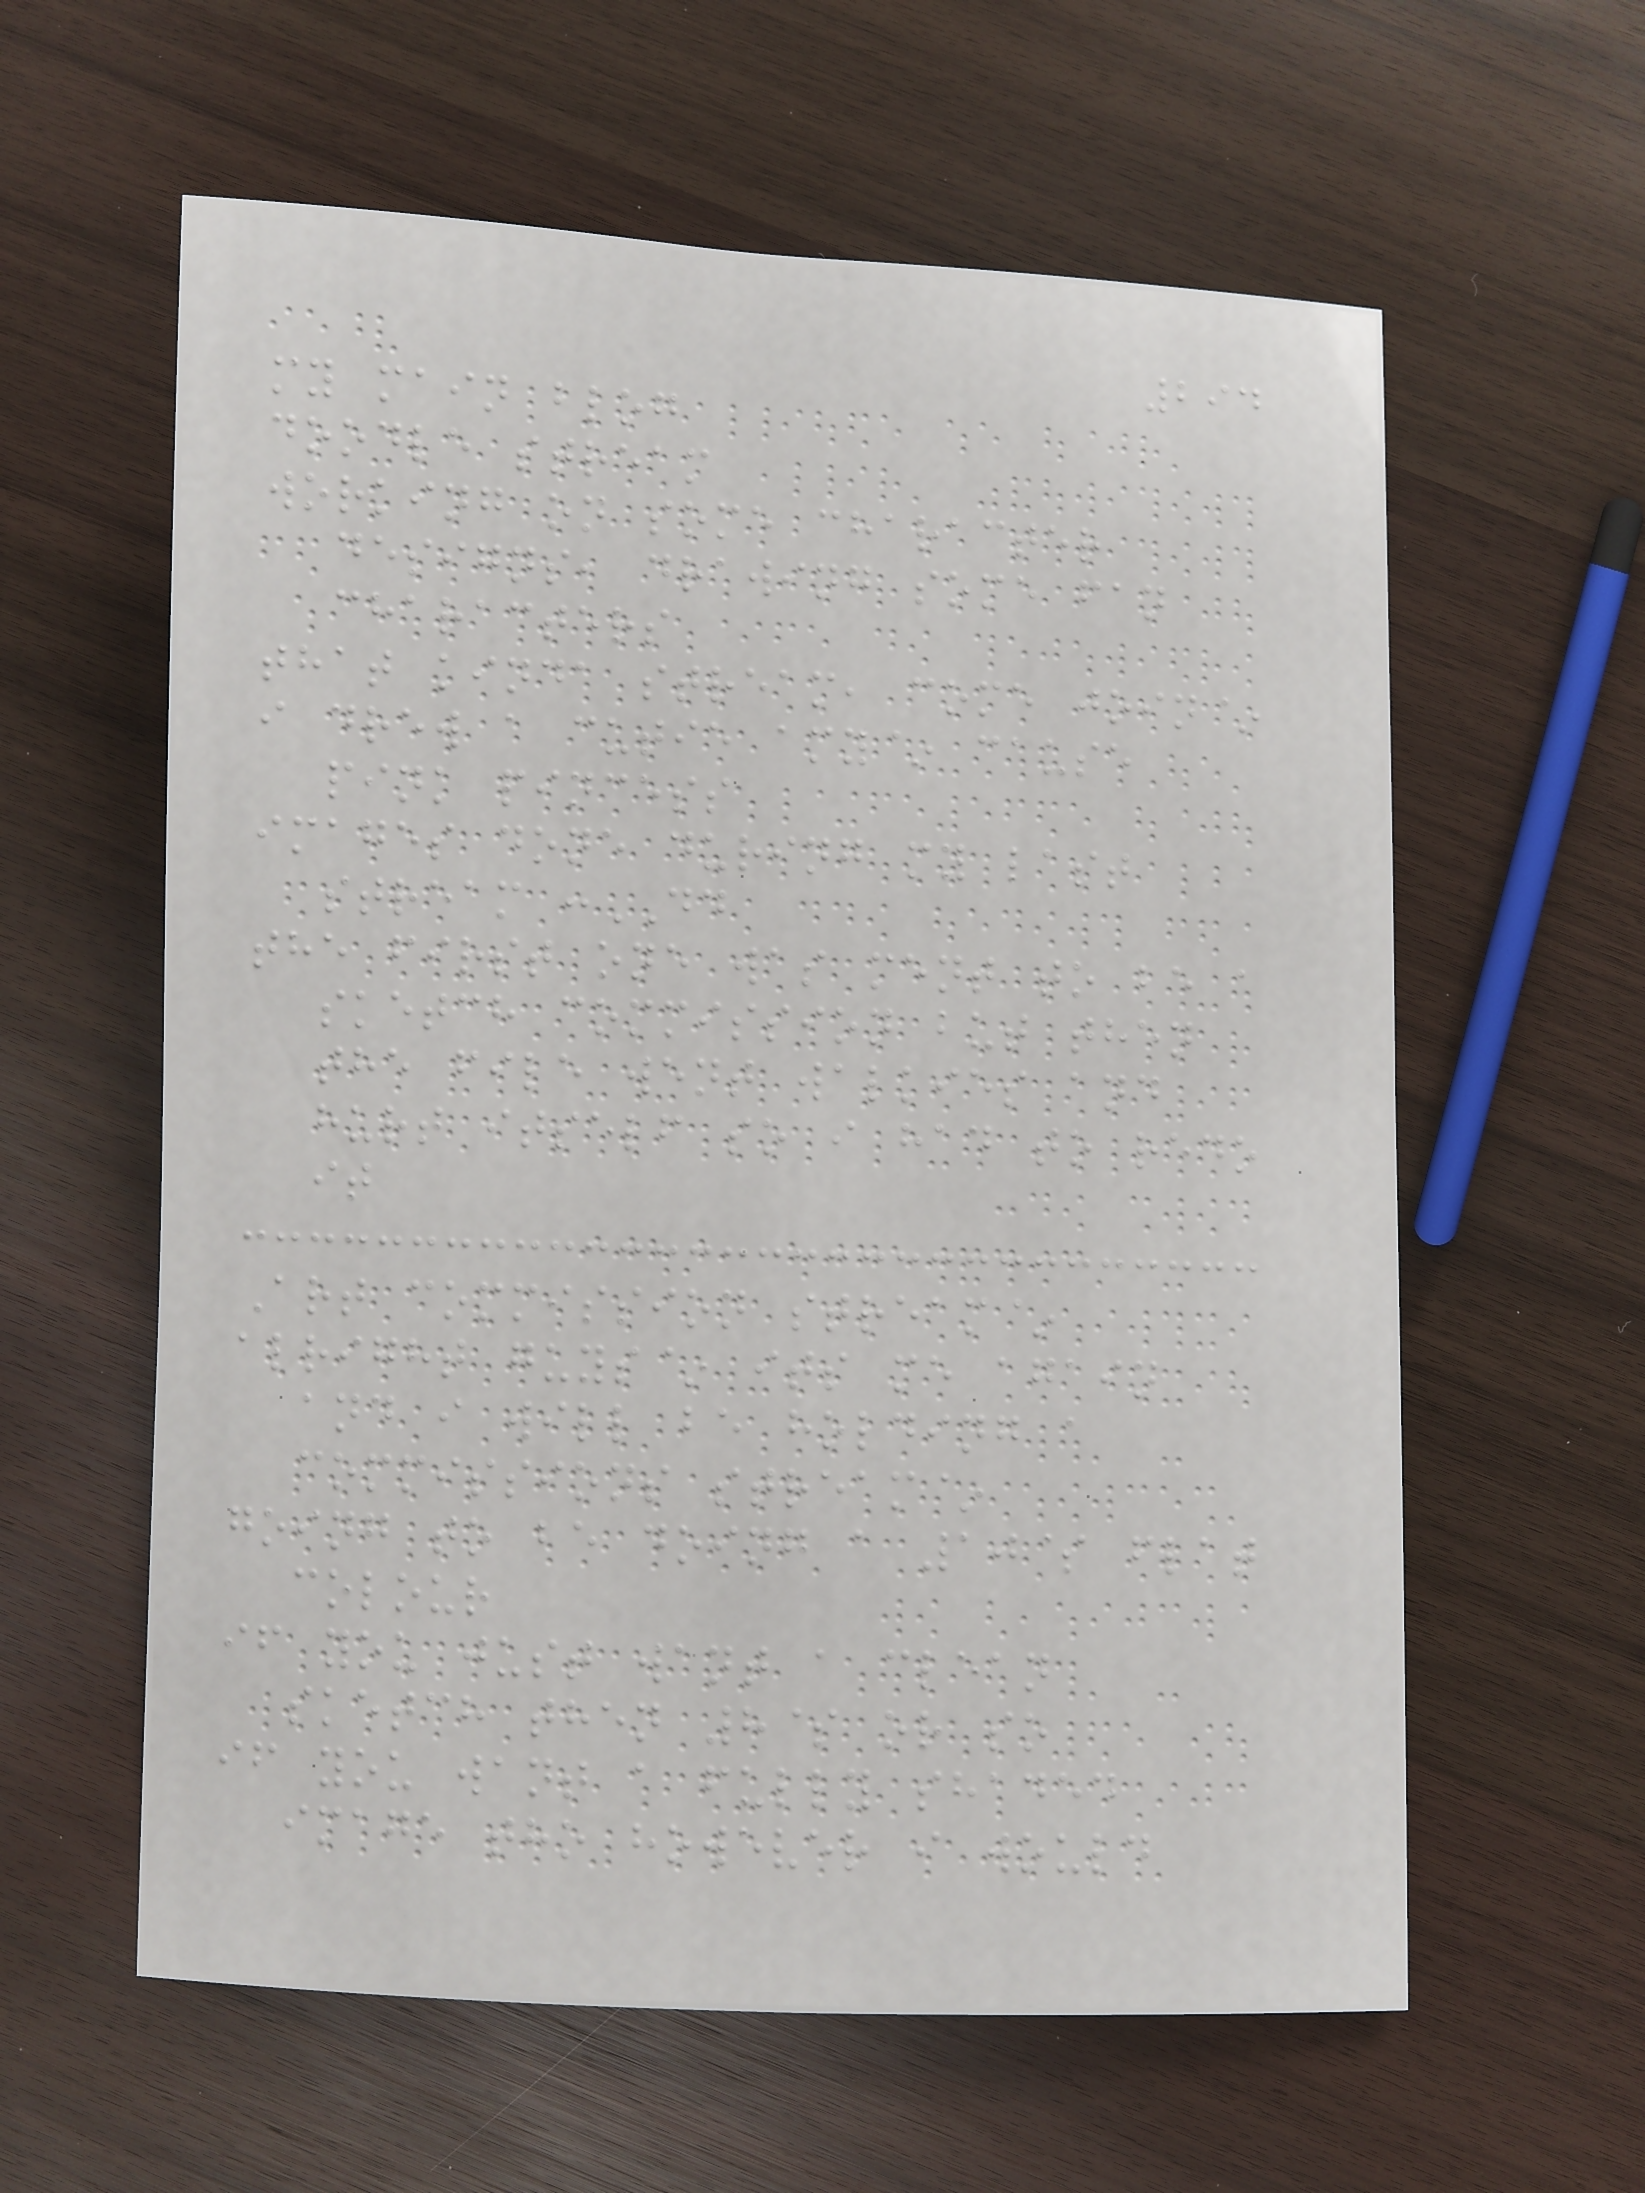294
my main blog
doodle stream
working on some character
designs, drawing some fan
characters
that kinda stream, come join~
i drew a cutie amy~ cause
pink pincess
images done during my last
stream :DD
the first one was ment to be a
sketch commission but then
the file went walkies and
hurt itself so i had to redo
it
Art commission stream~
alright guys~ its me again
and i will be holding a
commissions stream~
going to be doing a 10$ flat
colour
if you just want a clean
sketch then 8$ or so
if you want a fully shaded
image tho however i would
